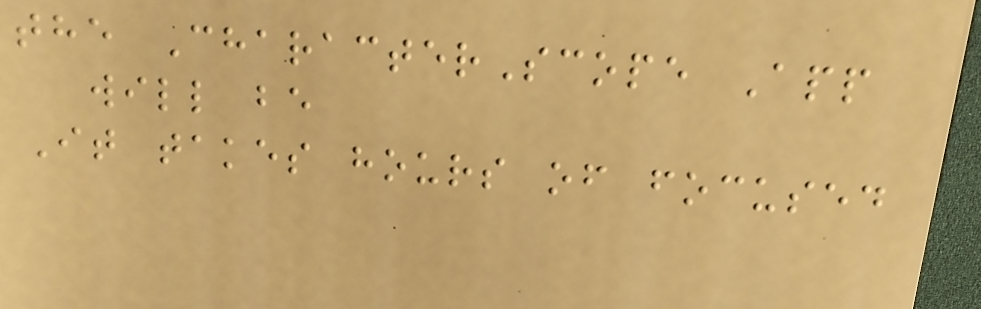the CharacterScope App
will be
It takes hours of focused
